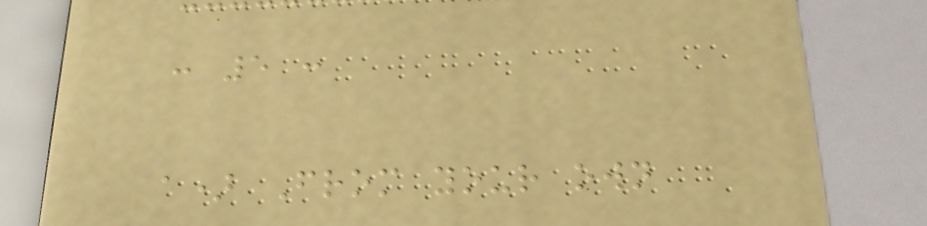: 5 :
a) From your own
